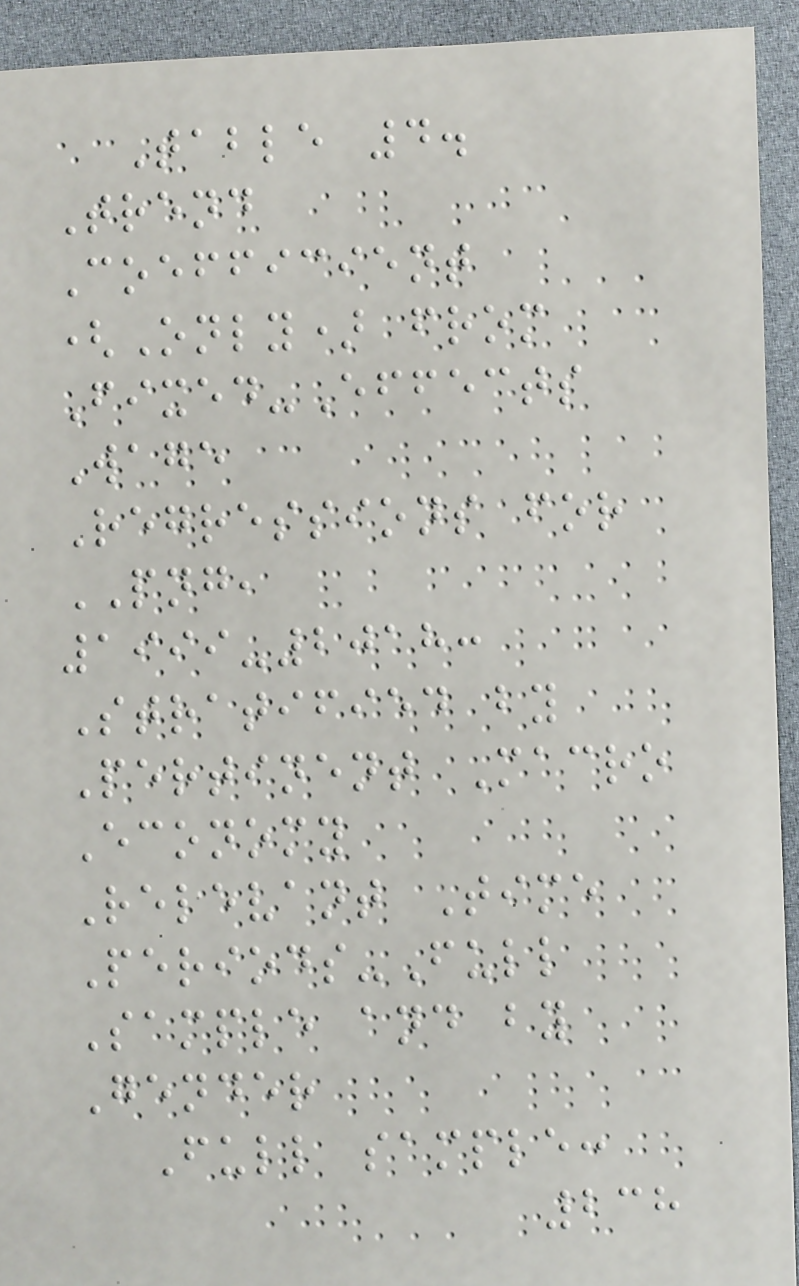Table 4.
Trend
Coefficient
(Only) from
Fixed-Effects
Wage
Regressions for
PNG,
1999-2018:
Stratified by
Pertinent Macro
Economy
Relevant Time
Periods-Full
Sample and by
Gender
Full sample:
238
